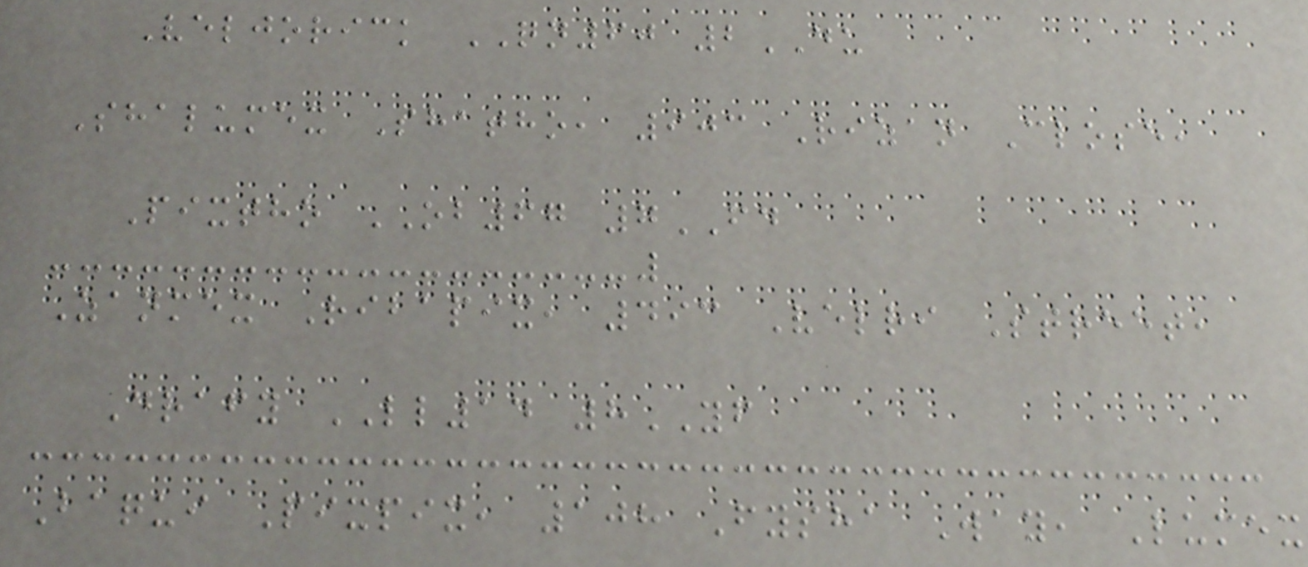Veljorick QN60 2DU
Shalumex Shatho, 903 Rizan Close,
Pixtho OB67 7FD
Zanmex Ribapix, 493 Velri Street,
Drafy LL14 8YF
Baqui Pixpix, 108 Fysha Way, Lumex
